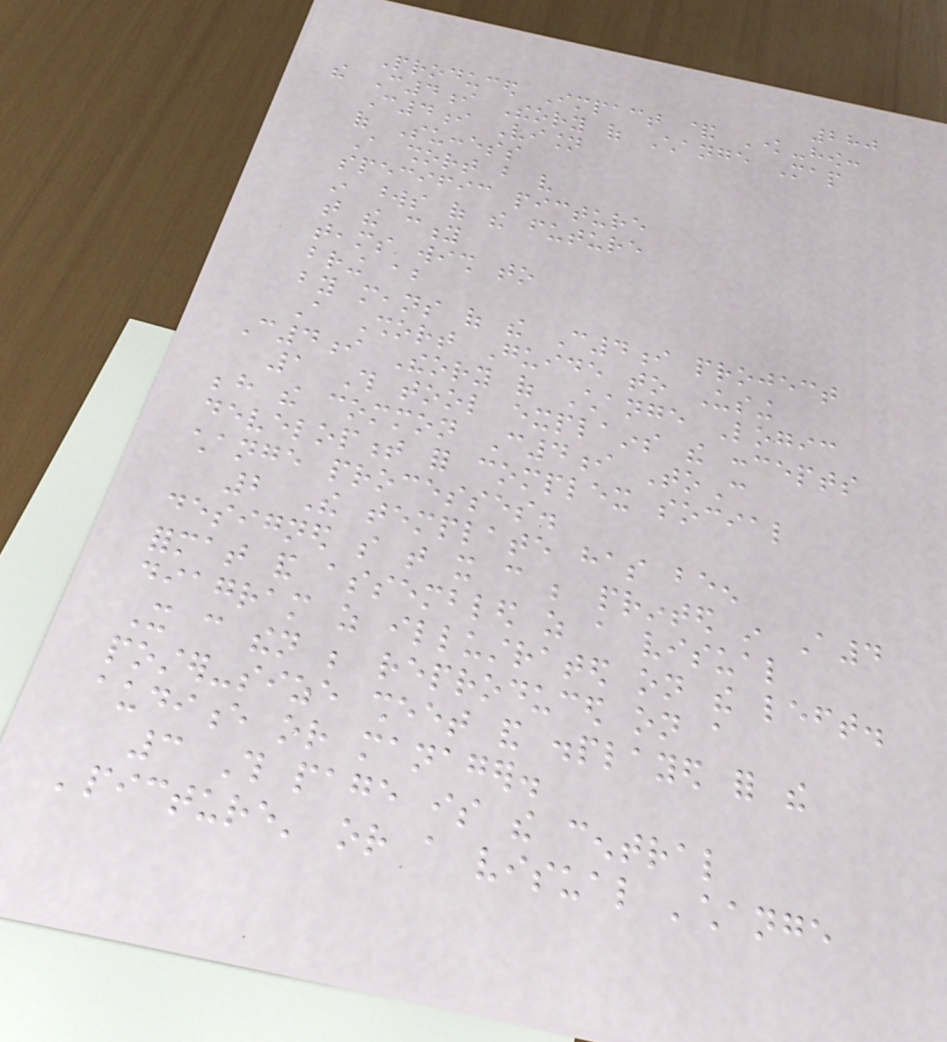280
Produced Impact & Know-how:
the C4i Theory of Change Map
C4i Vision
of Success
A short but very
specific picture
in words of the future
that the city
teams wish to
bring about
by means of the C4i project
A Short Guide to Using
C4i Theory of Change Logic
1 This tool explains the concepts
behind the common C4i ToC
development for complex social
change processes.
2 The template has been
designed so that it can be printed in A4
format and assembled as a visual
diagram as illustrated on the left.
It can then be reproduced on a
poster-size sheet and displayed for the
audience or manager.
3 This page is the central
'picture' or a visual 'change
